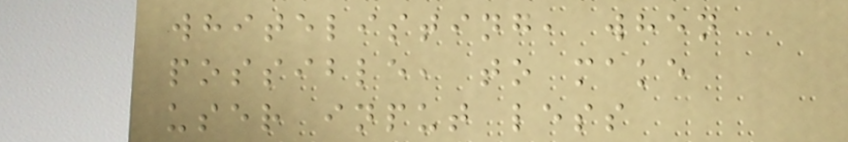whitelisting, when
possible, to make
user input less
